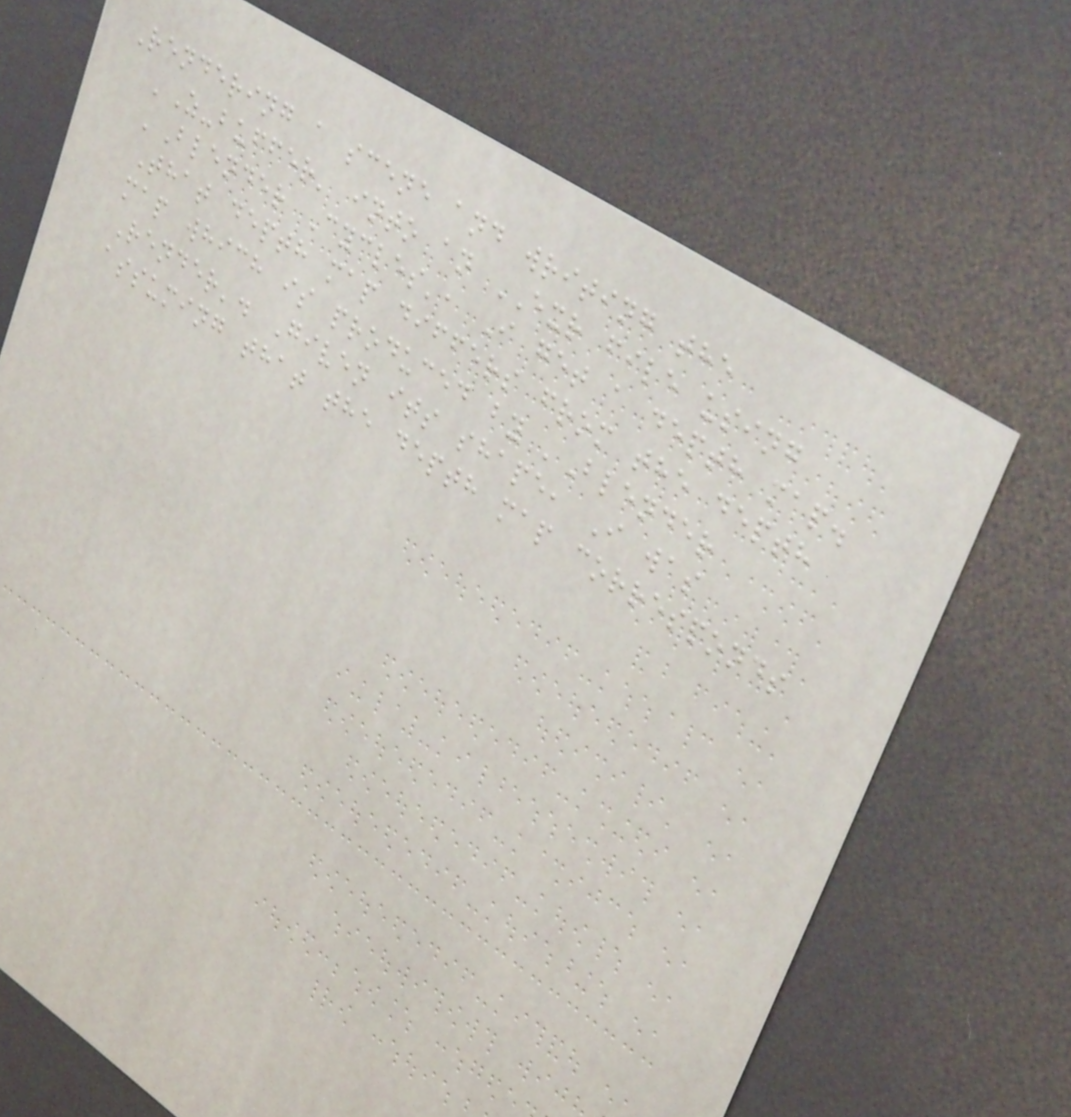Rendering a scene and writing the
'Z-buffer' into an EXR file using
'Blender Cycles', I get a depth map.
That depth map differs from the depth
map which is produced by 'Blender
Render'. Given its shape, I was
assuming that the depth map corresponds
